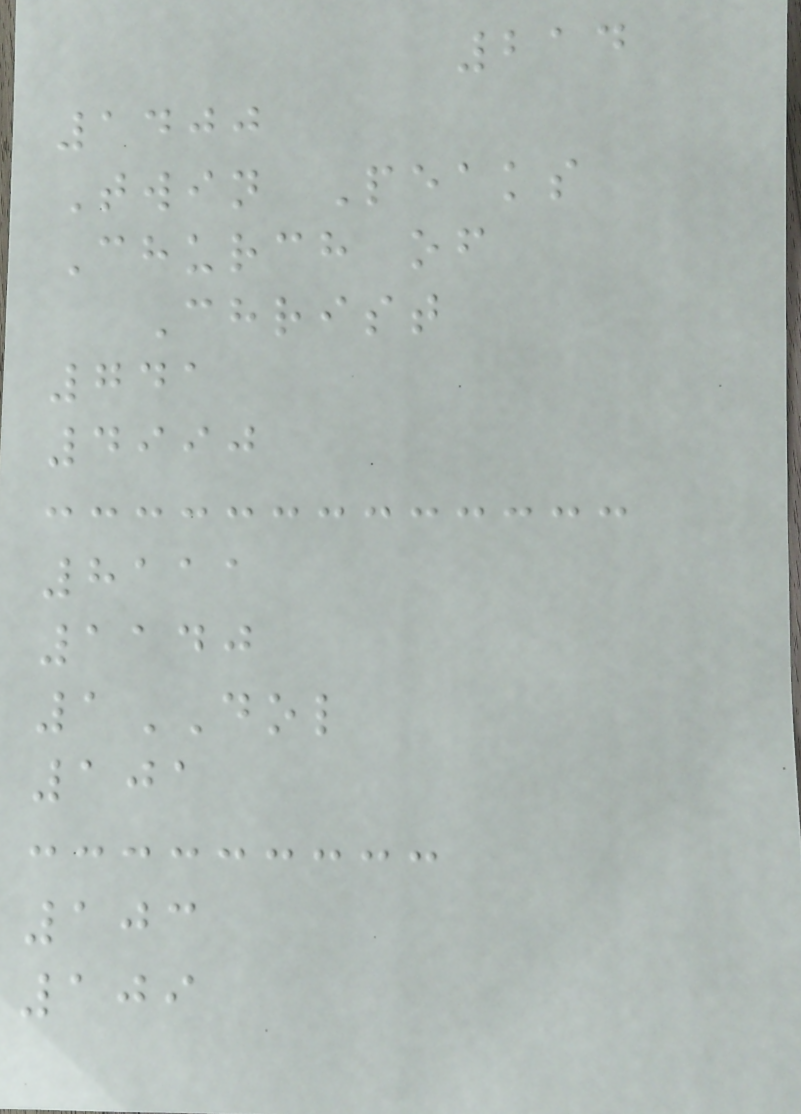214
1400
Twin Peaks
Church of
Christ
741
4990
8111
1140
1DOL
101
103
109
